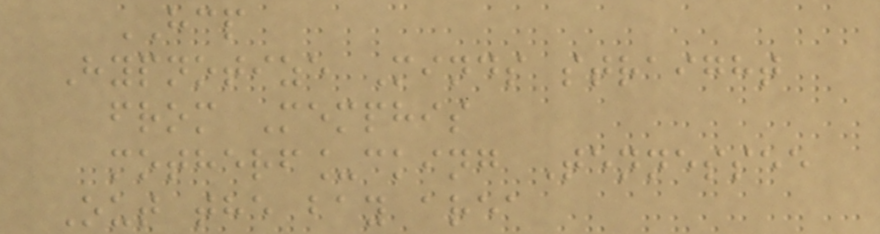HCP
Hypnotize Minds straight
from Memphis
motherf_cking Tennessee
Out the bay area
